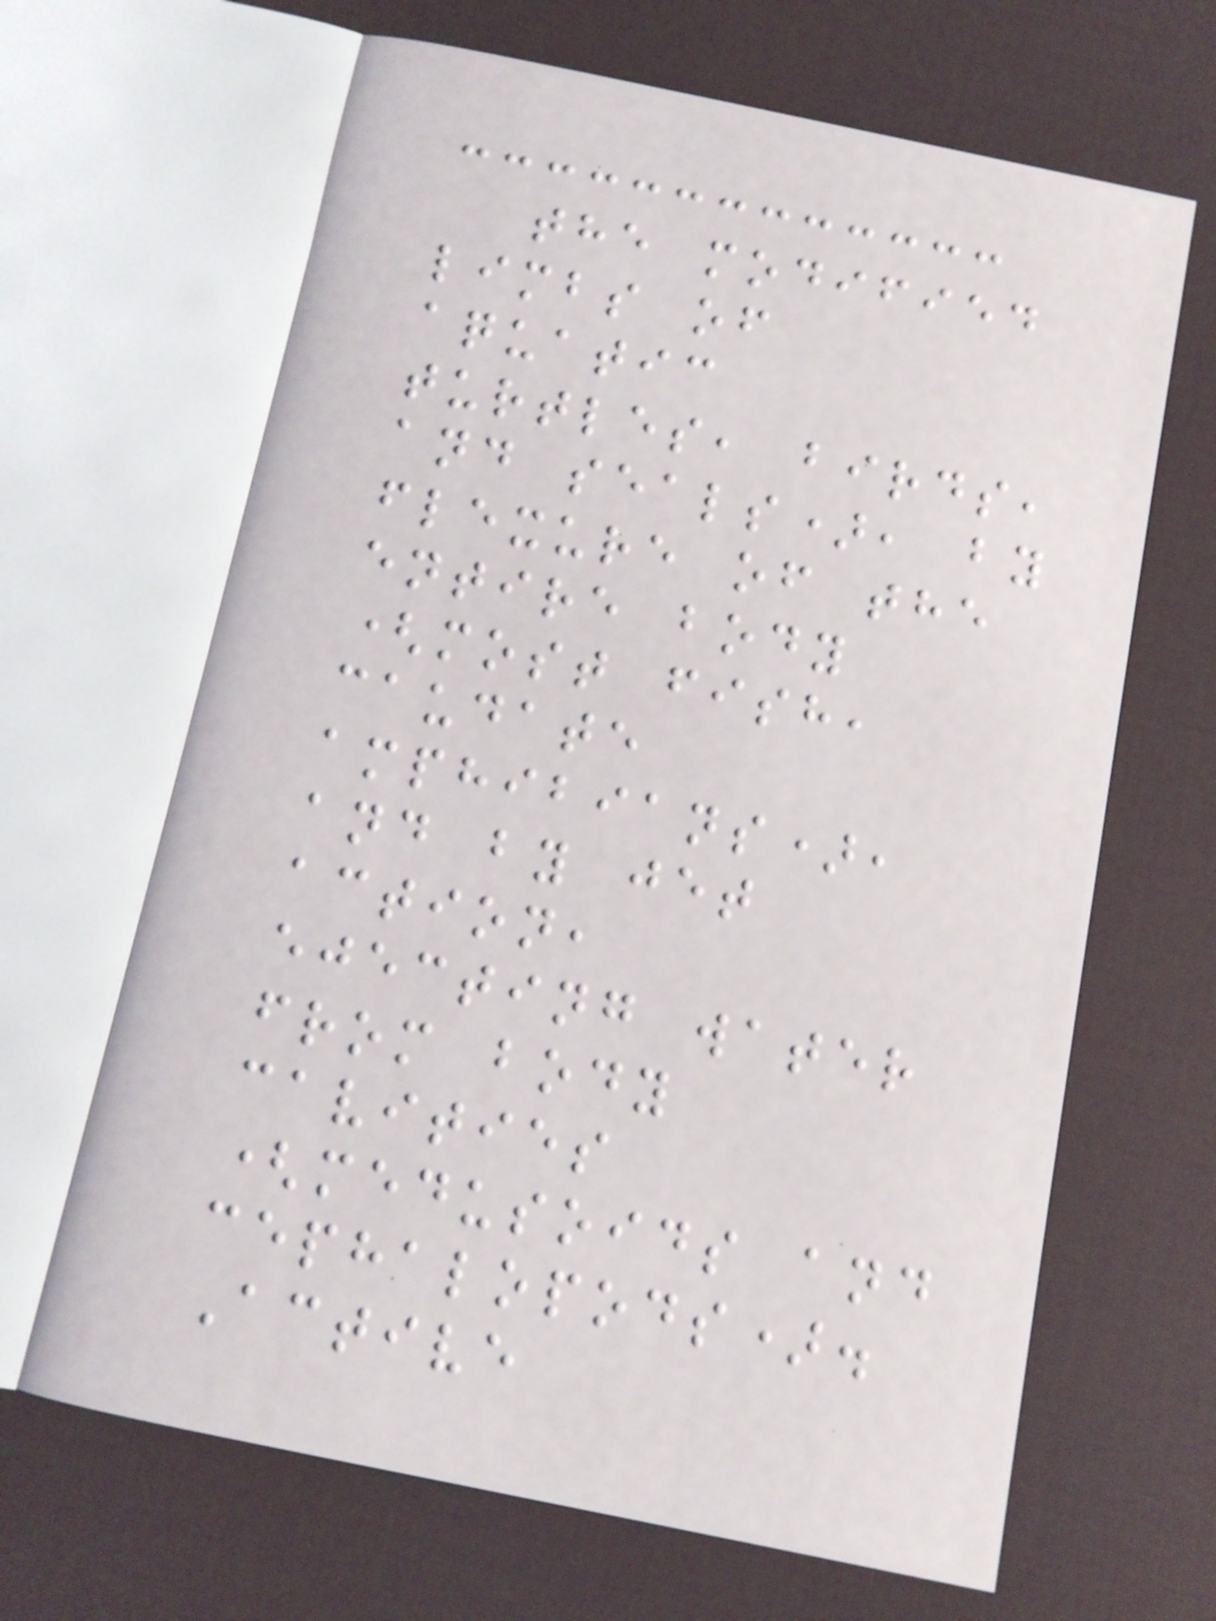the modified
limbs of
aquatic
turtles, birds,
and seals), by
flexure of the
entire body
(most fish,
caudate
amphibians),
and by jet
action,
ejecting water
from body
cavities
(medusoids and
cephalopods).
Active
